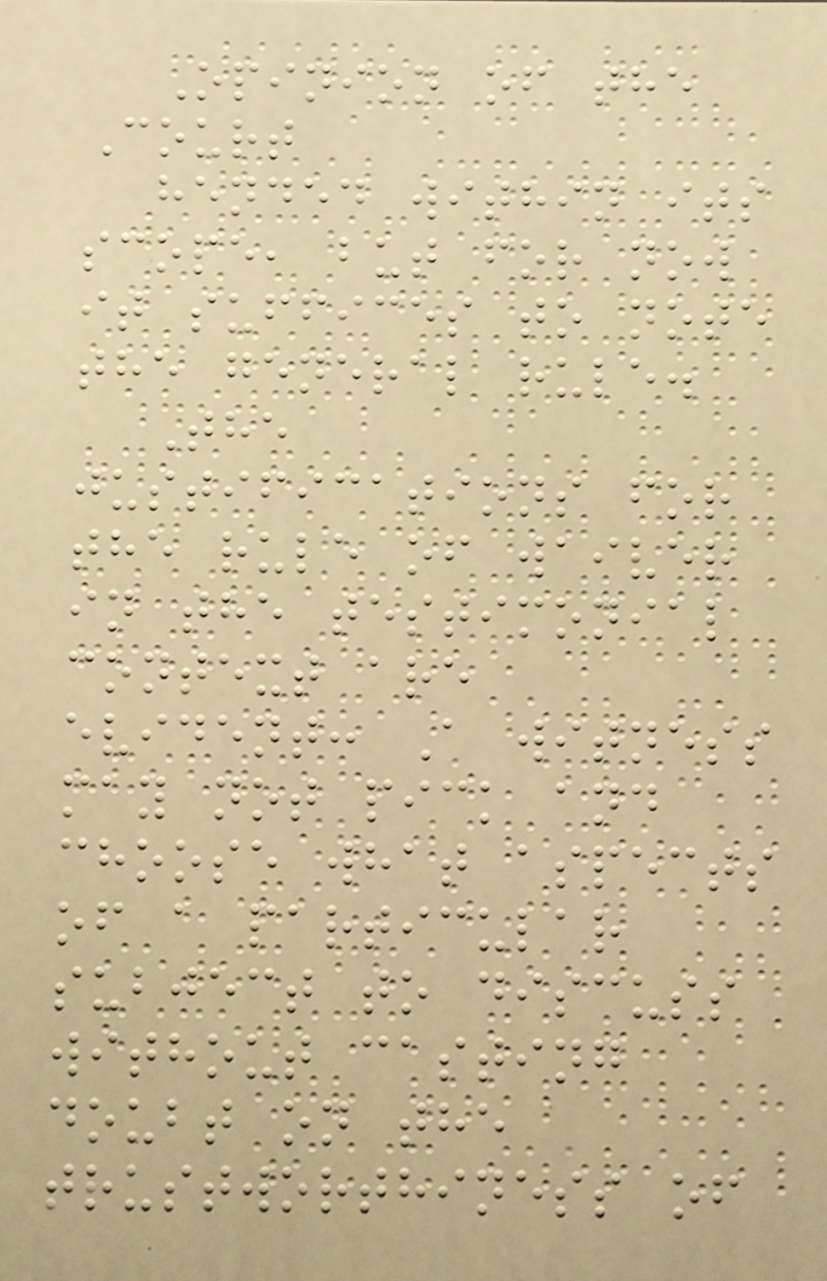Opinion of the
Court
hended within its
scope, but for now
it suffices to note
the general rule.
The
justifications for
the rule of waiver
in the testimonial
context are
evident: A witness
may not pick and
choose what aspects
of a particular
subject to discuss
without casting
doubt on the
trustworthiness of
